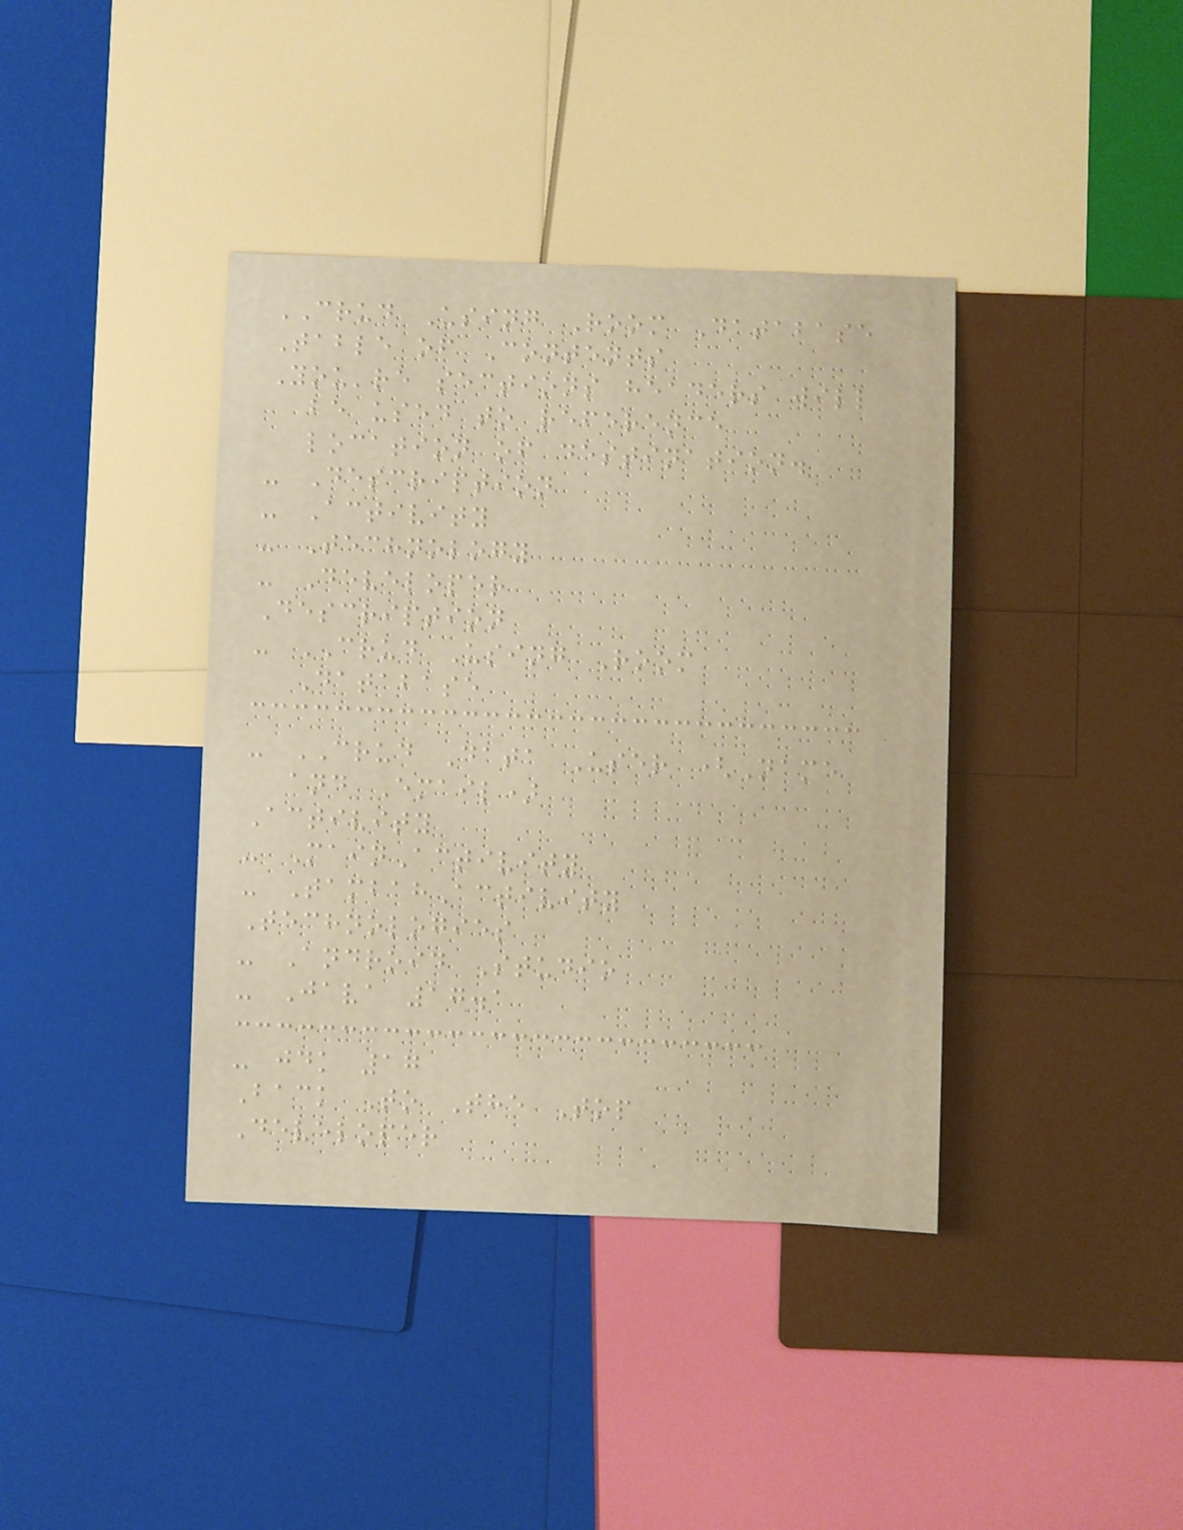CRUD Using Room Database
Table of Contents
You're sections headers will
be used to reference
location of destination.
- Description
- Activity
- Technology
- Developer
Description
- CRUD Using Room
Database
- CRUD Data User (Name
and Email)
Activity
- MainActivity
- TambahActivity
Technologies
- Android Studio
- Java 17.1
- jdk 17
Back To The Top
Developer
